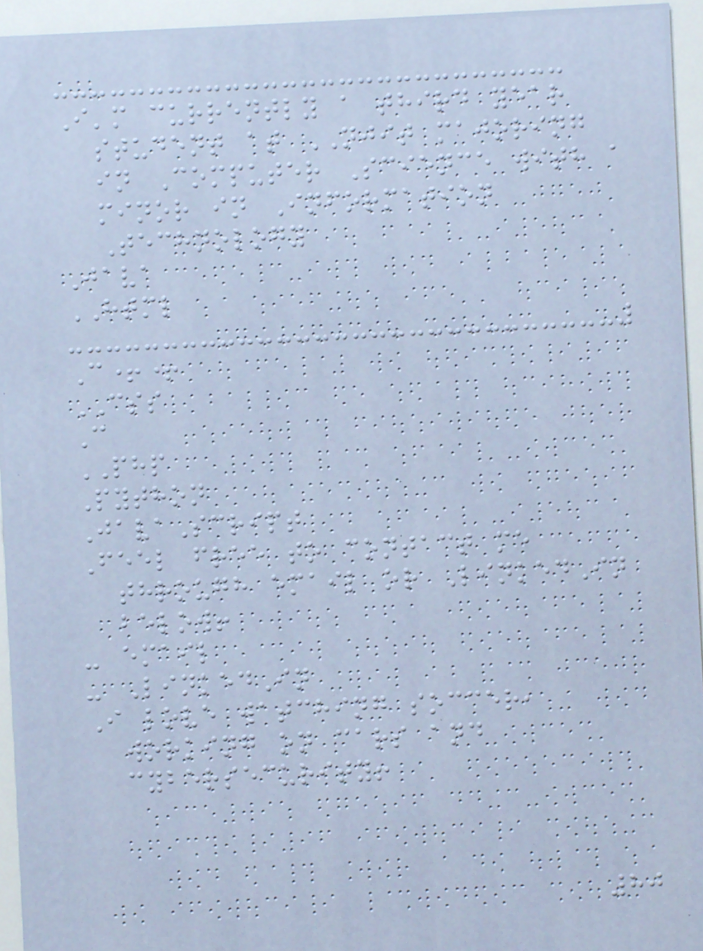I'm currently a third year
student at NJIT majoring
in Computer Science with a
minor in Information
Technology
Java
HTML
C++
CSS
C
PHP
Python
JavaScript
Feel free to contact me
through email or LinkedIn
below!
- email
- LinkedIn
I love watching soccer,
working on cars and
cybersecurity!
80
